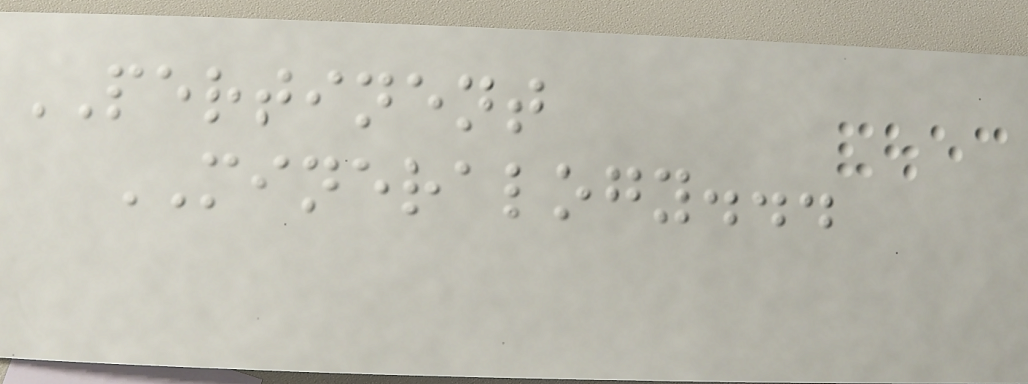PERTINENT
MINERALOGY...
